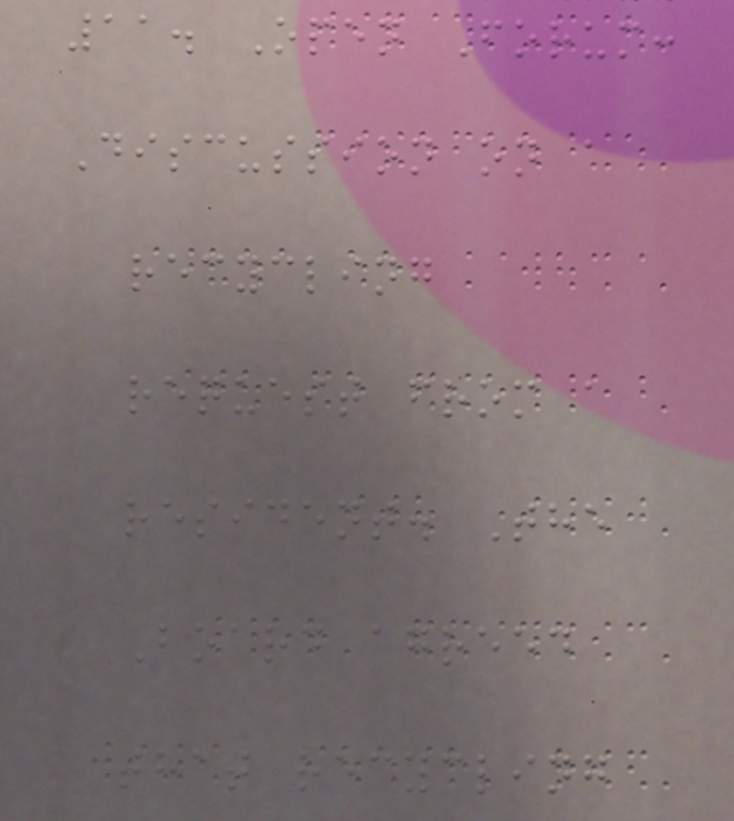11. Open Forum:
Discussion on a
recycling
request from a
resident. The
Board agreed
that recycling
